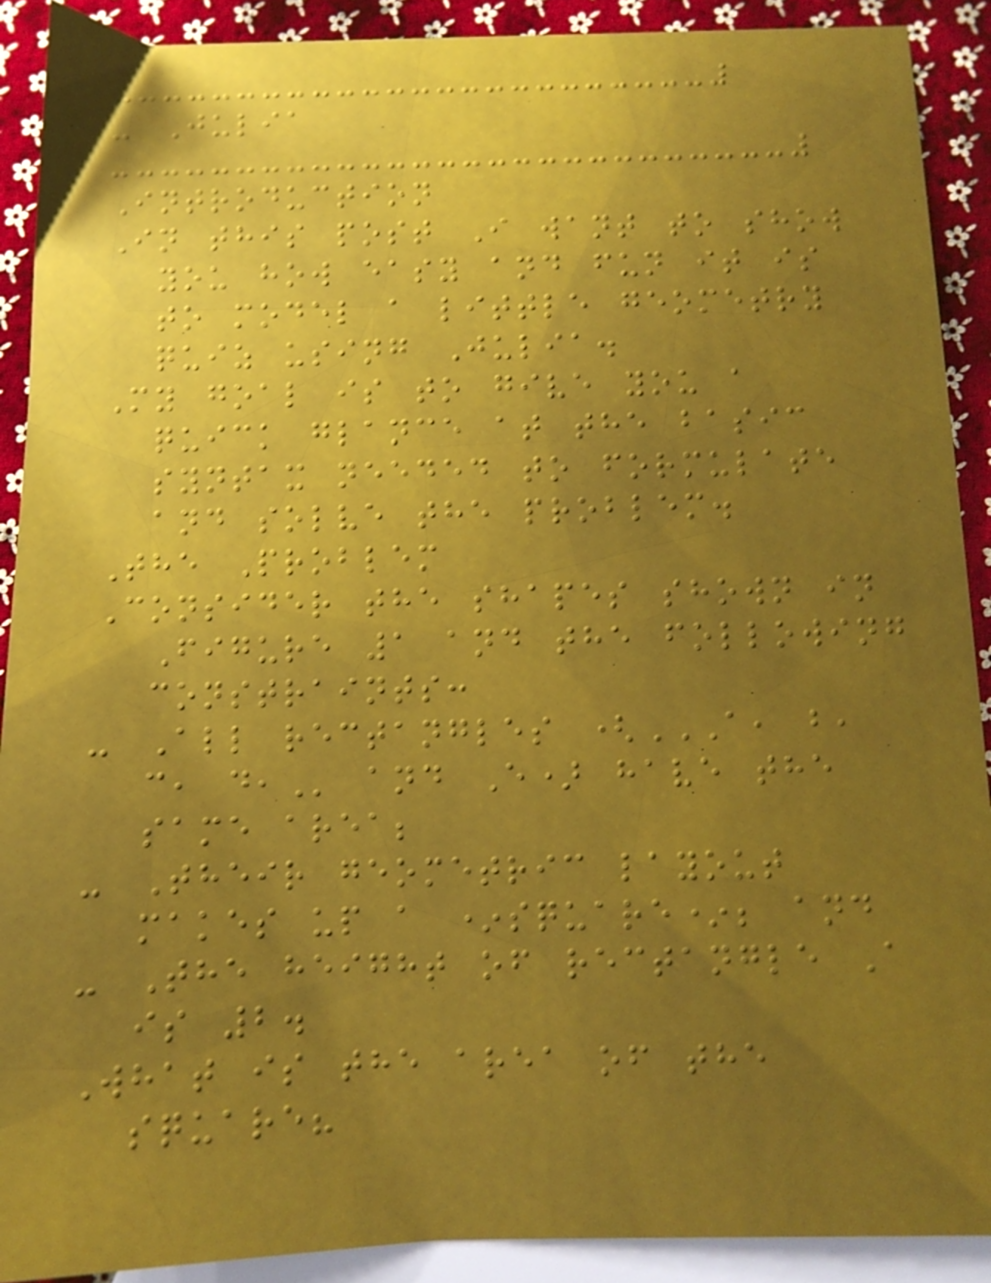- Julia
Introduction
In this post I want to show
you how easy and fun it is
to model a little geometry
quiz using Julia.
My goal is to give you a
quick glance at the basic
syntax needed to formulate
and solve the problem.
The Problem
Consider the shapes shown in
Figure 1 and the following
constraints:
- All rectangles (A, B,
C, D, and E) have the
same area;
- Their geometric layout
makes up a *square*; and
- The height of rectangle A
is 2.
What is the area of the
square?
